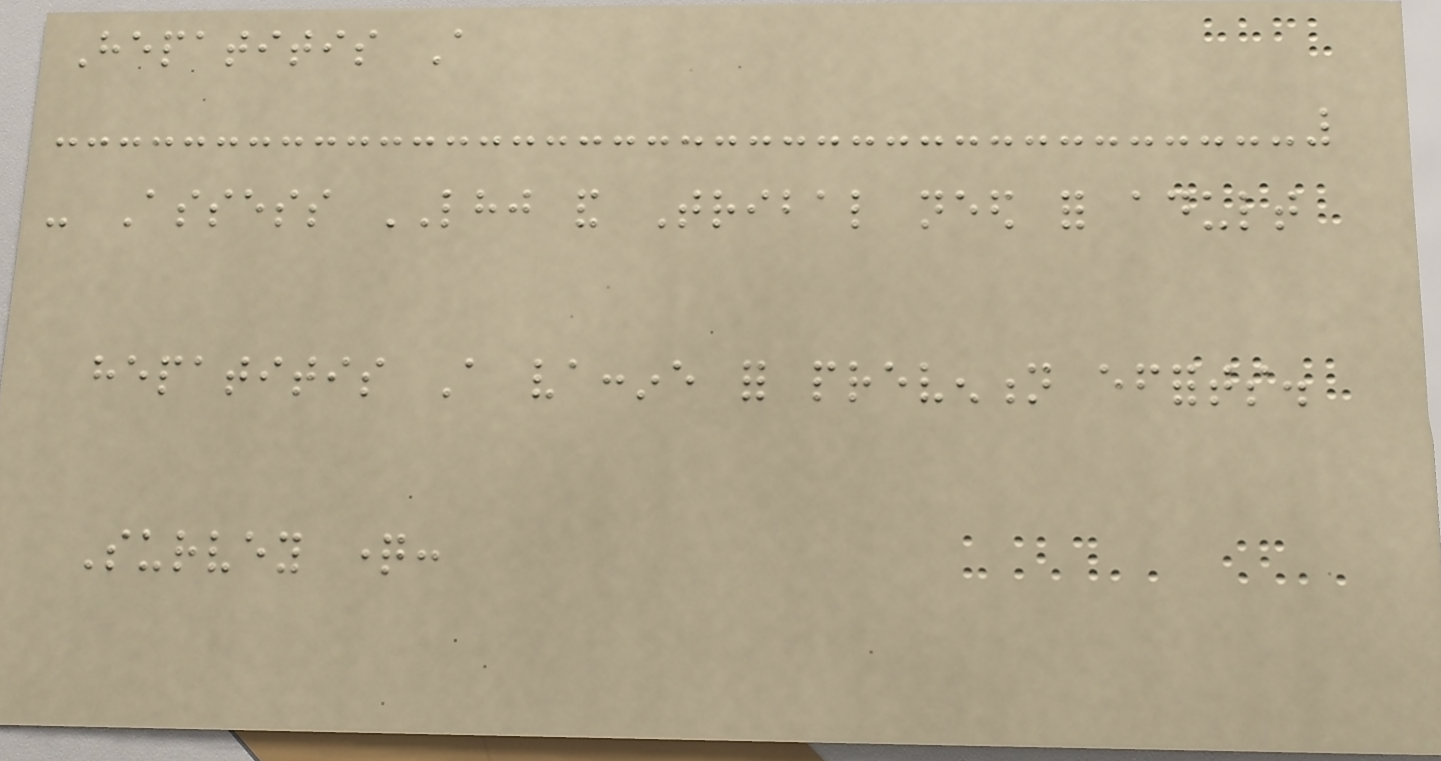Hepatitis A
- Assess LHJ and Tribal need for adult
hepatitis A vaccine for prevention efforts.
Survey question:
